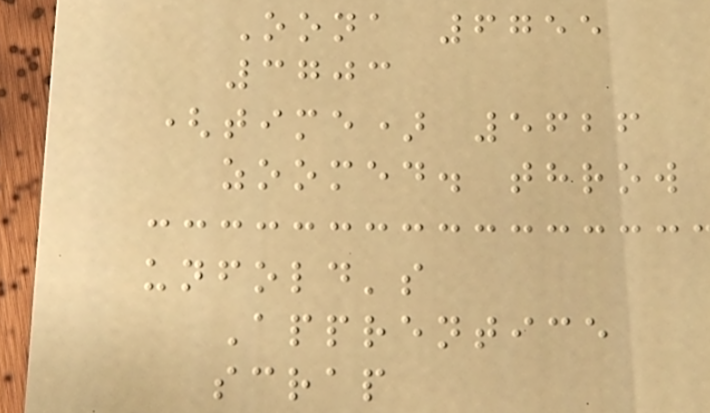Oona 6755
3703
(time) 5626
zoomed. throw
unfold's
Apprentice
scrap
